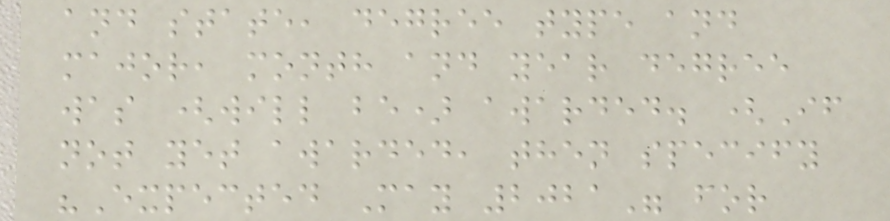and state, degree type and
major, month and year degree
was (will be) awarded. (If
not yet awarded, then specify
"Expected May 2021" for
